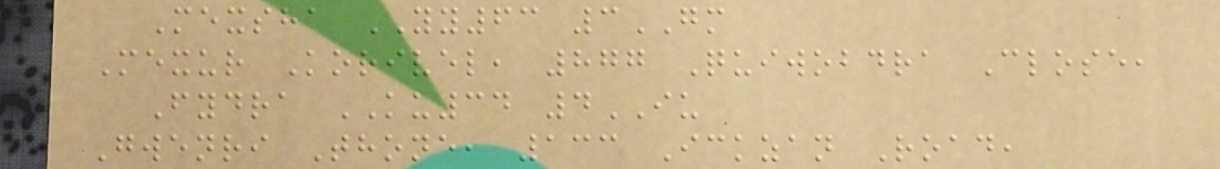Mexsha YY63 3GM
Mexur Korivel, 877 Quiwobdra Close,
Fydra KU34 4IU
Gwenri Thone, 133 Ickzan Road,
